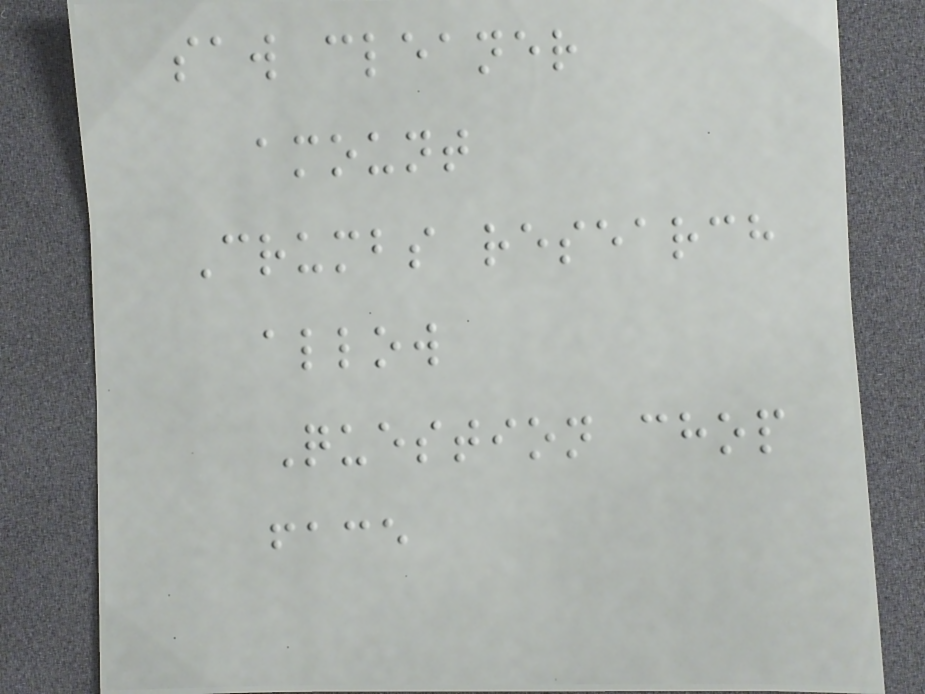saw cleaner
amount
Crumbs research
allow
Question chop
face
